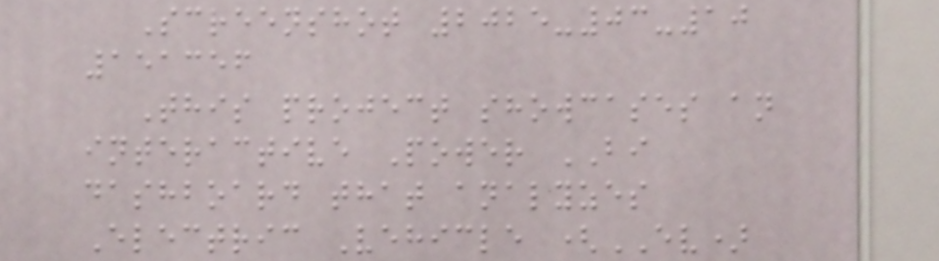Screenshot 2025-03-10
151356
This project showcases an
interactive Power BI
dashboard that analyzes
Electric Vehicle (EV)
